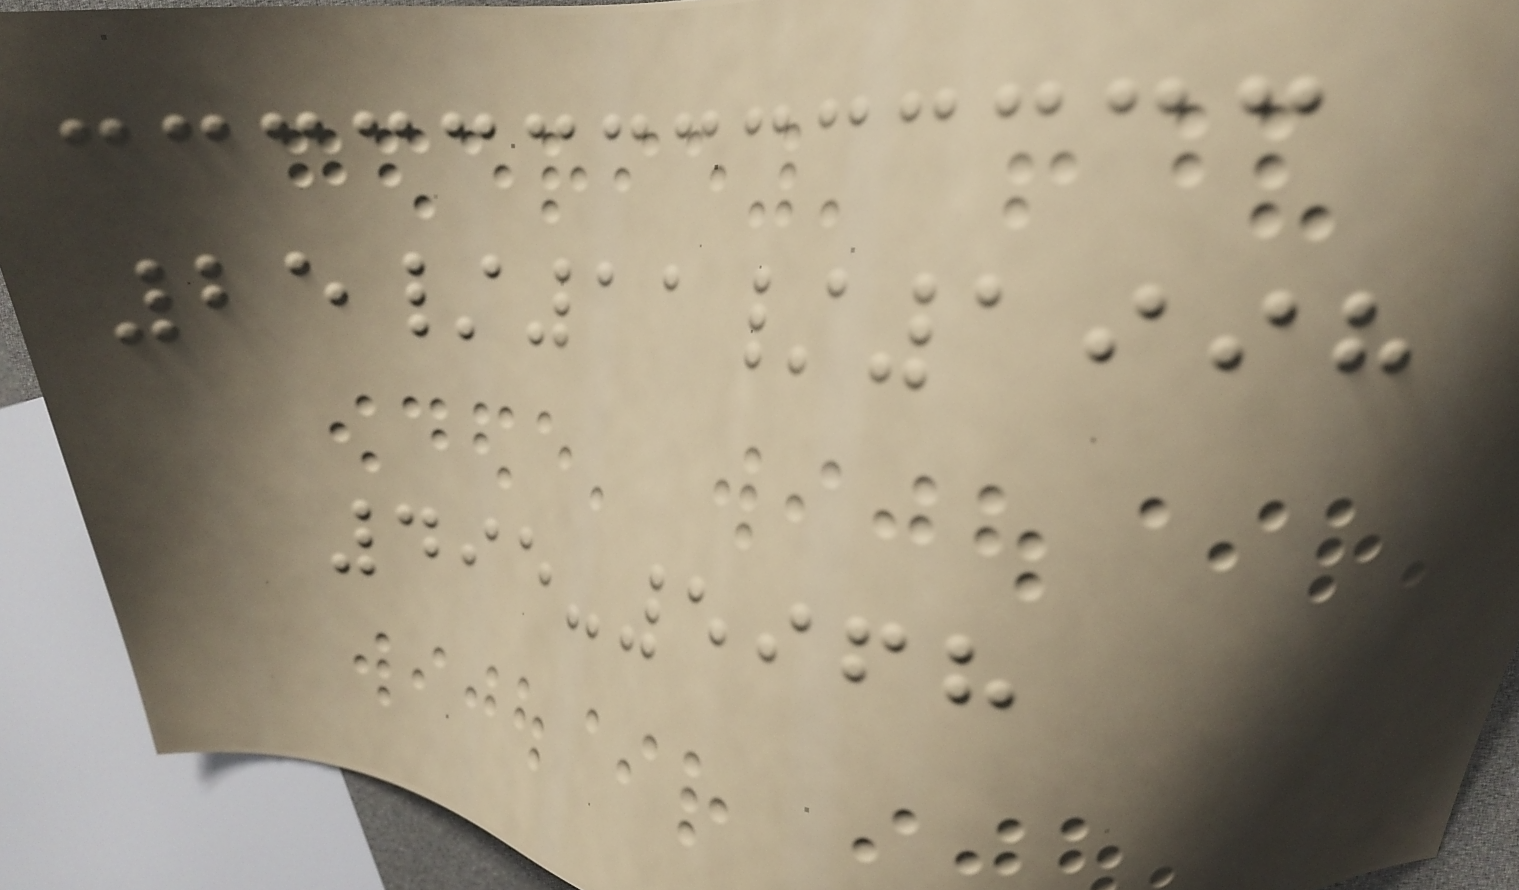25/11/1998
495-5968
